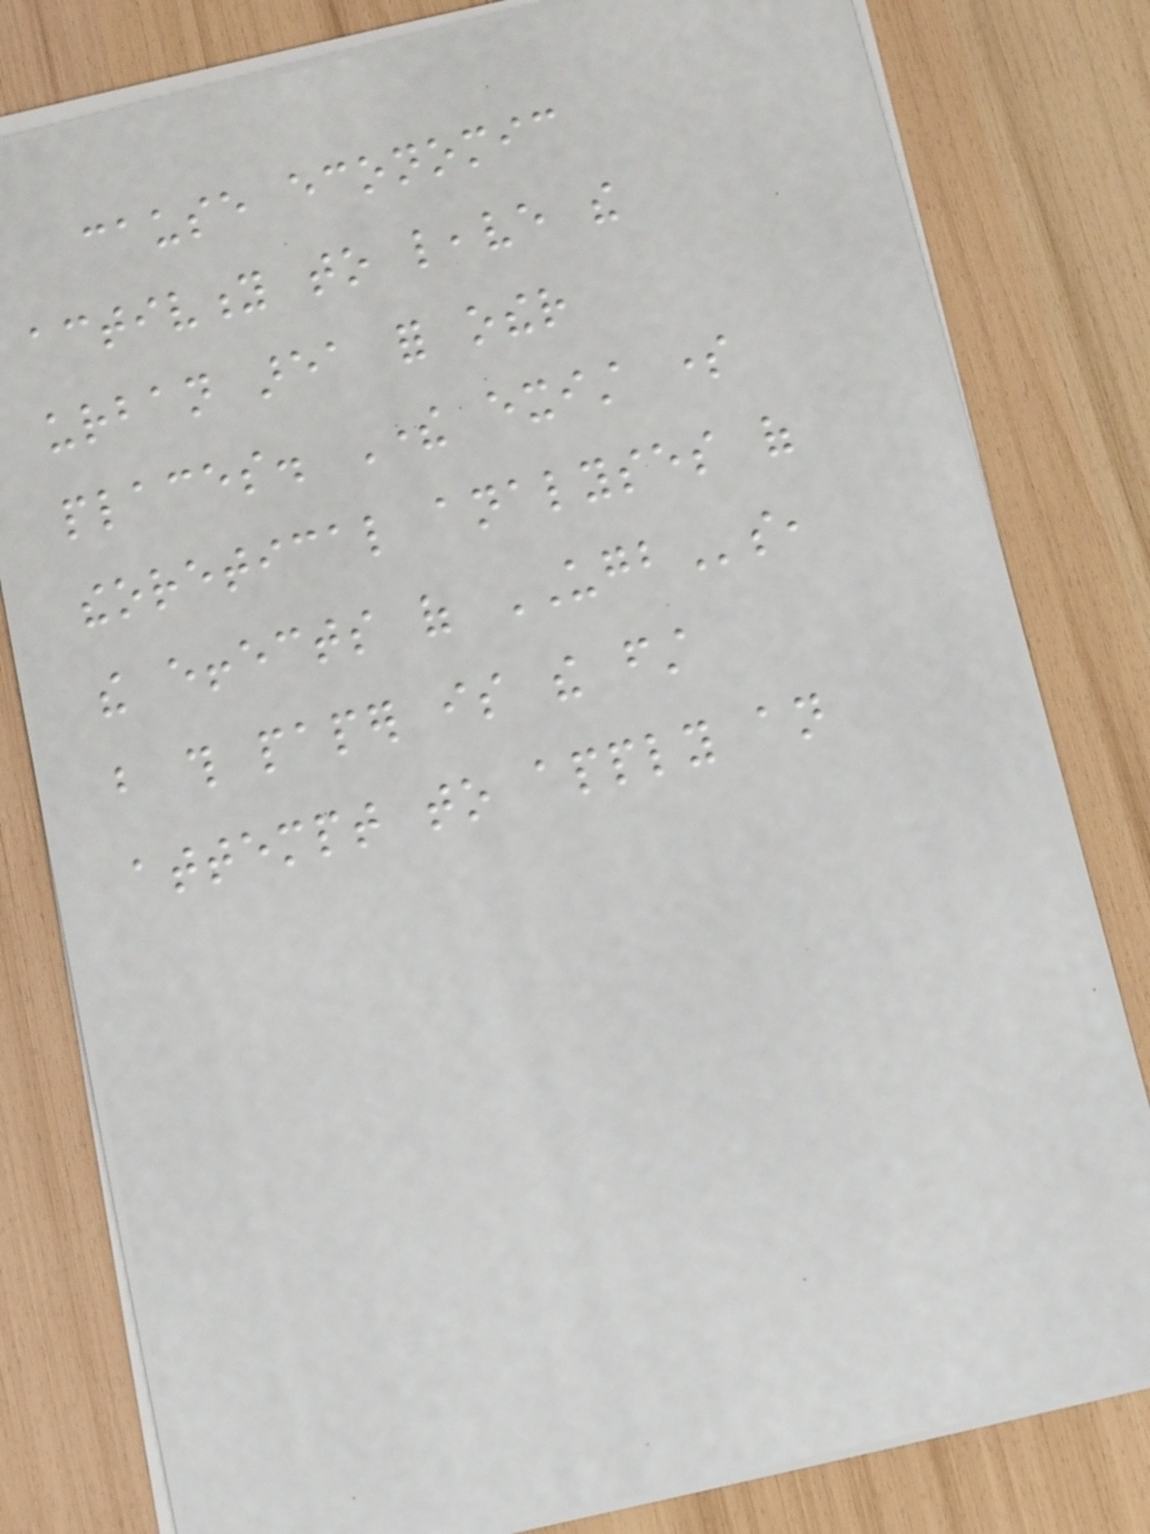cause economic
activity to leave the
urban area for other
places. There exist some
theoretical analyses of
the effects of UGBs,
but this paper is the first
attempt to apply an
